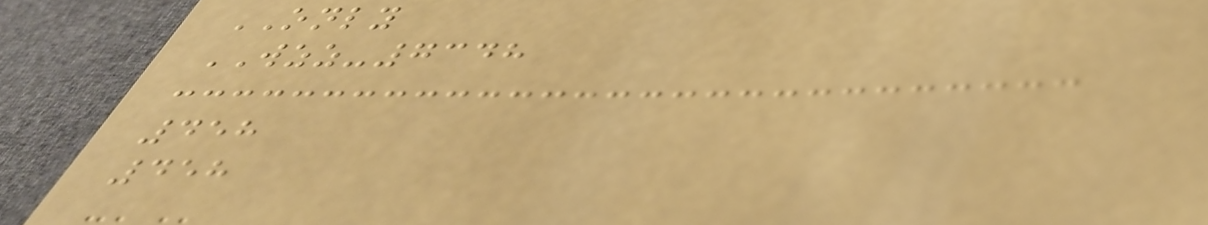ONLY
WZZ-7348
458
458
